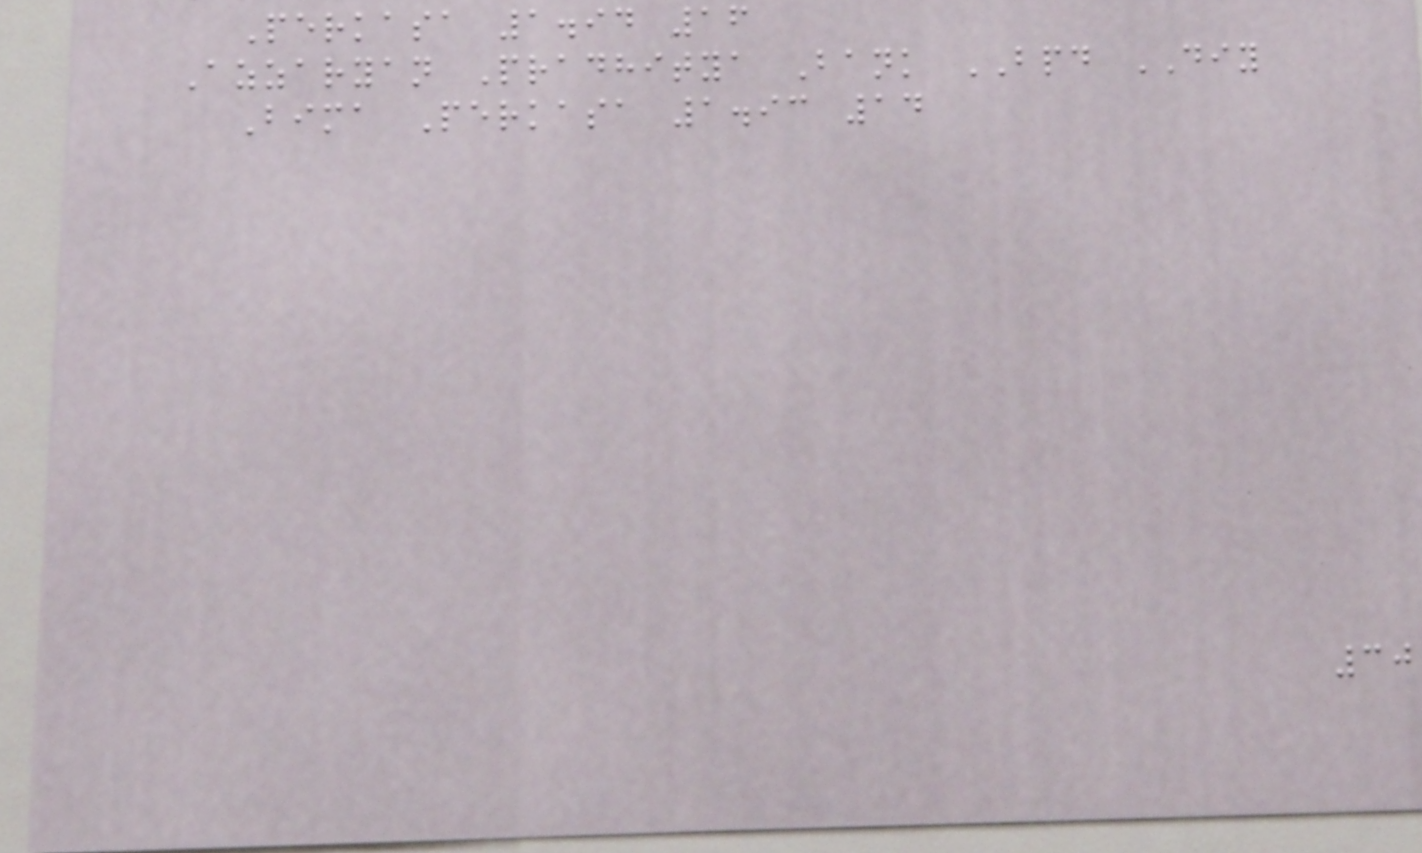Perkasa 1.94 16
Azzaryan Pradhitya Bank BPD DIY
Bima Perkasa 1.93 14
30
